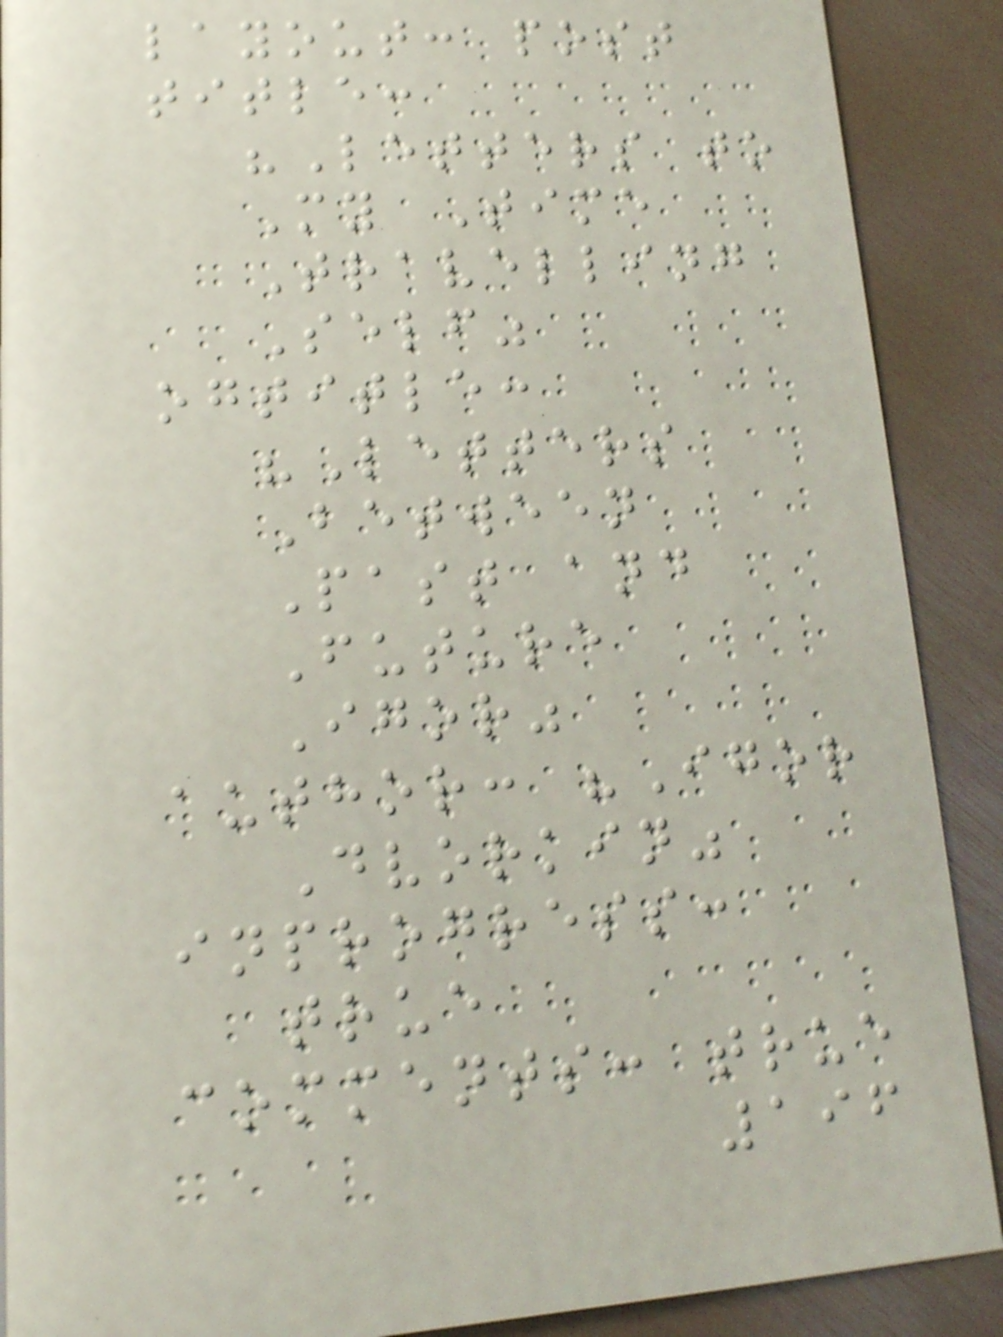layout: post
title:
"Letters to
My Time
Travelling
Self"
ogtitle:
"Letters
Between
Past and
Future
Igor"
author: "Igor
Dvorkin"
inprogress:
true
comments: true
196
